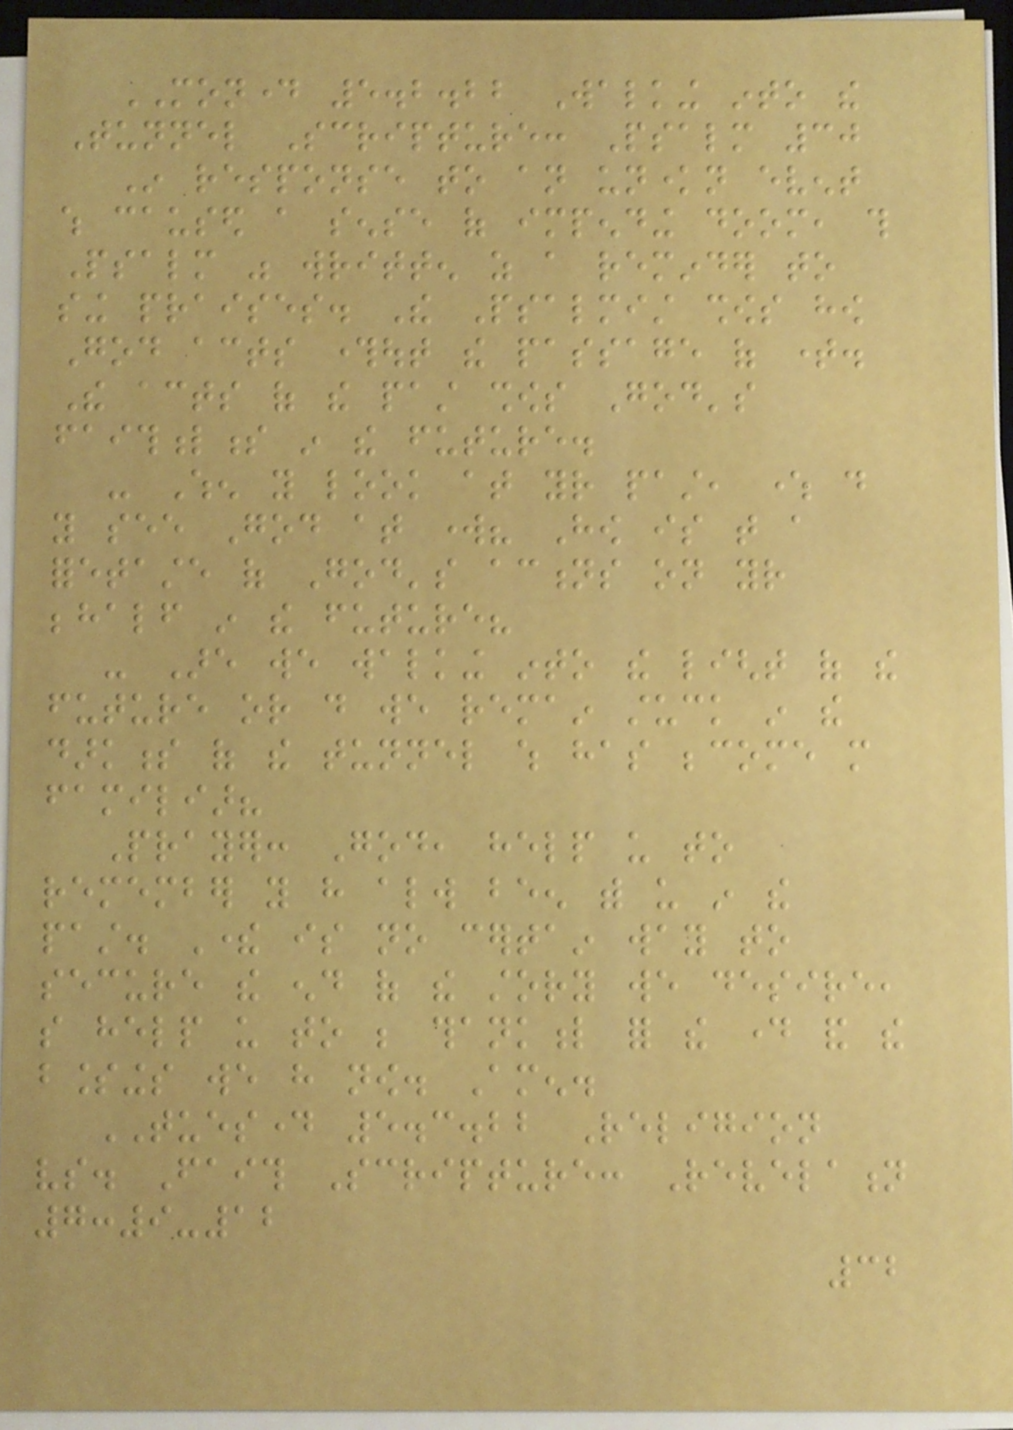MONDAY 5.2.22 Walking into the
Tunnel Scripture: Psalm 30
In response to an unknown event
which caused a sense of impending doom, this
Psalm was written as a reminder to
sing praises. The Psalmist shows how
God acts throughout the passage of time.
The acts of the past shows God's
faithfulness in the future.
- When you look at your past, where do
you see God at work? How is that a
foretaste of God's actions on your
behalf in the future?
- Are we walking into the light of the
future or do we remain stuck in the
darkness of the tunnel which has become more
familiar?
Prayer: God, help us to
remember you have always been with us in the
past. There is no certain way to
secure the end of the story we desire,
so help us to be thankful for the day and the
blessings we have now. Amen.
TUESDAY 5.3.22 Religion
vs. Faith Scripture: Revelation
7:9-12
32
